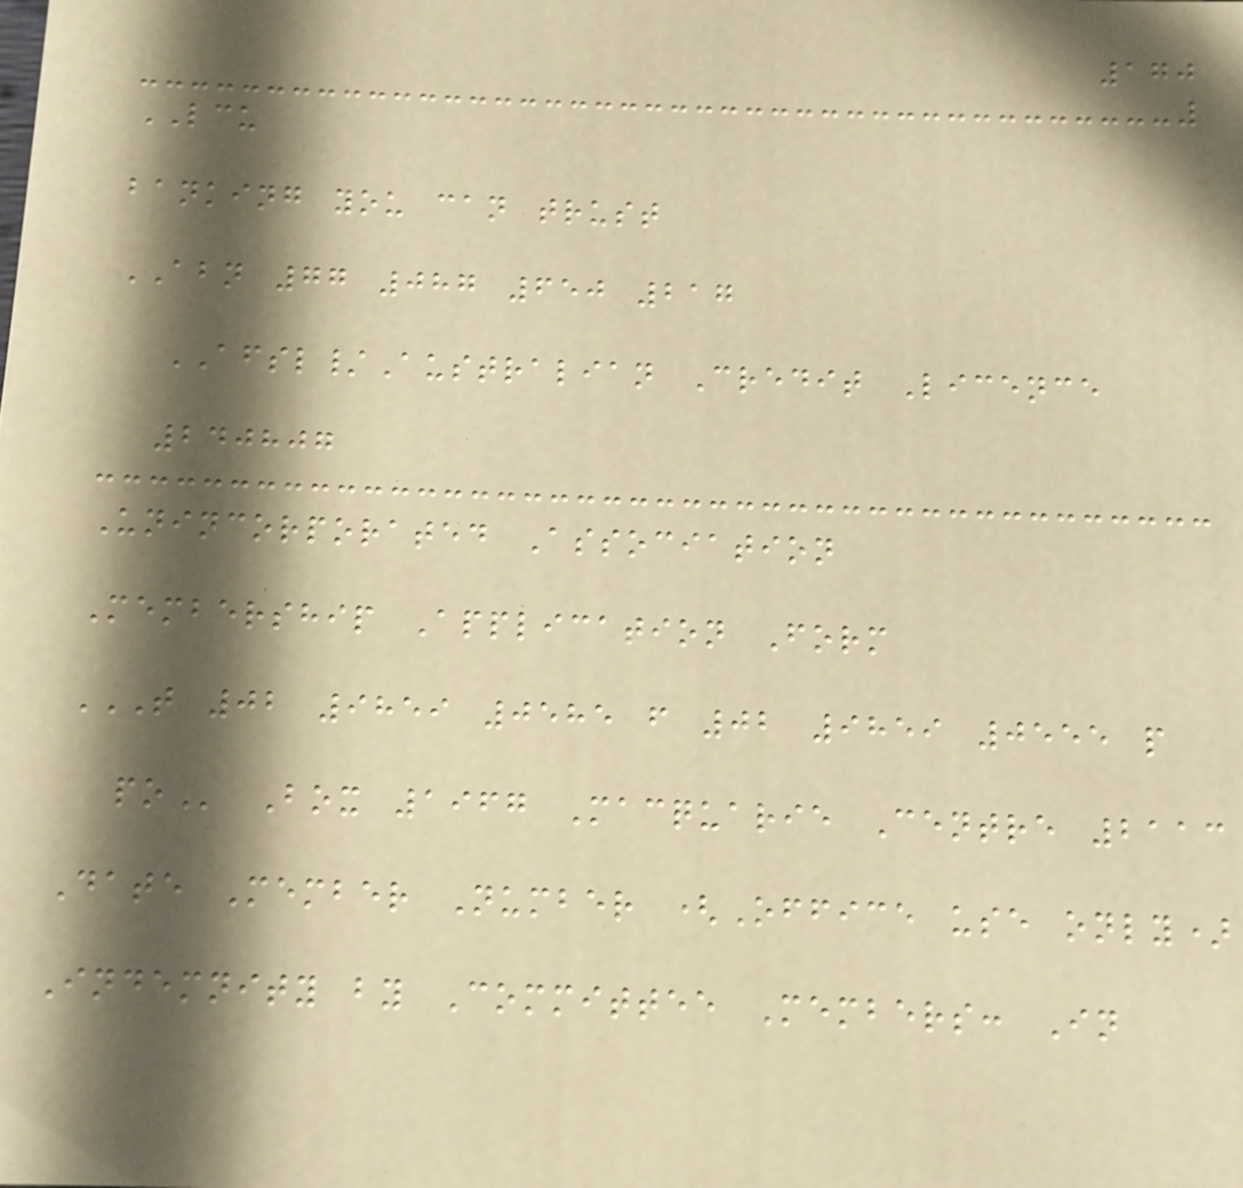170
LCU
banking you can trust
ABN 77 087 650 217
AFSL/Australian Credit Licence
240807
Unincorporated Association
Membership Application Form
T 02 9859 0585 F 02 9859 0555 P
PO Box 1967 Macquarie Centre 2113
Date Member Number (Office use only)
Indemnity by Committee Members: In
